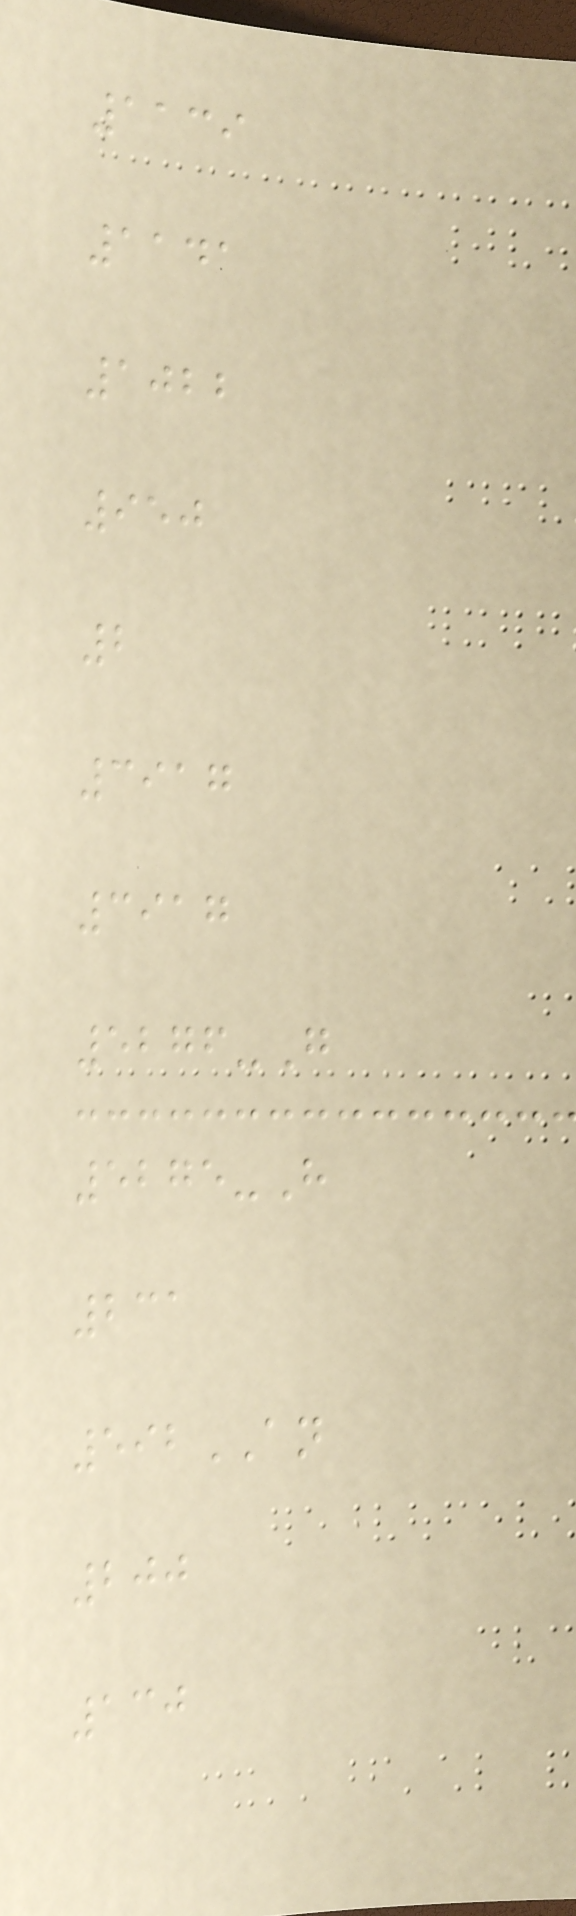1139
1141
1022
950
2
3917
3917
5276-G
5275-H
231
592AN
200
130
